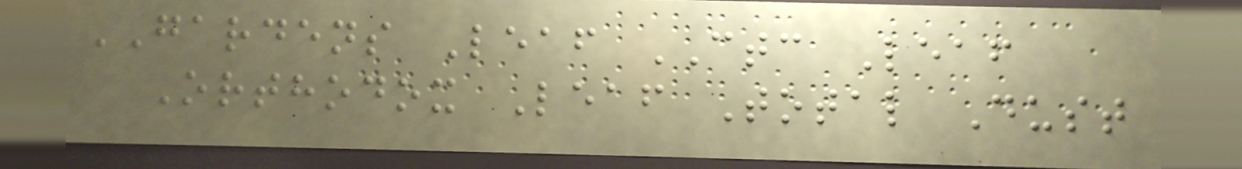GARDENS Leaf CTC Leaf
Orthodox Leaf Total Dust
